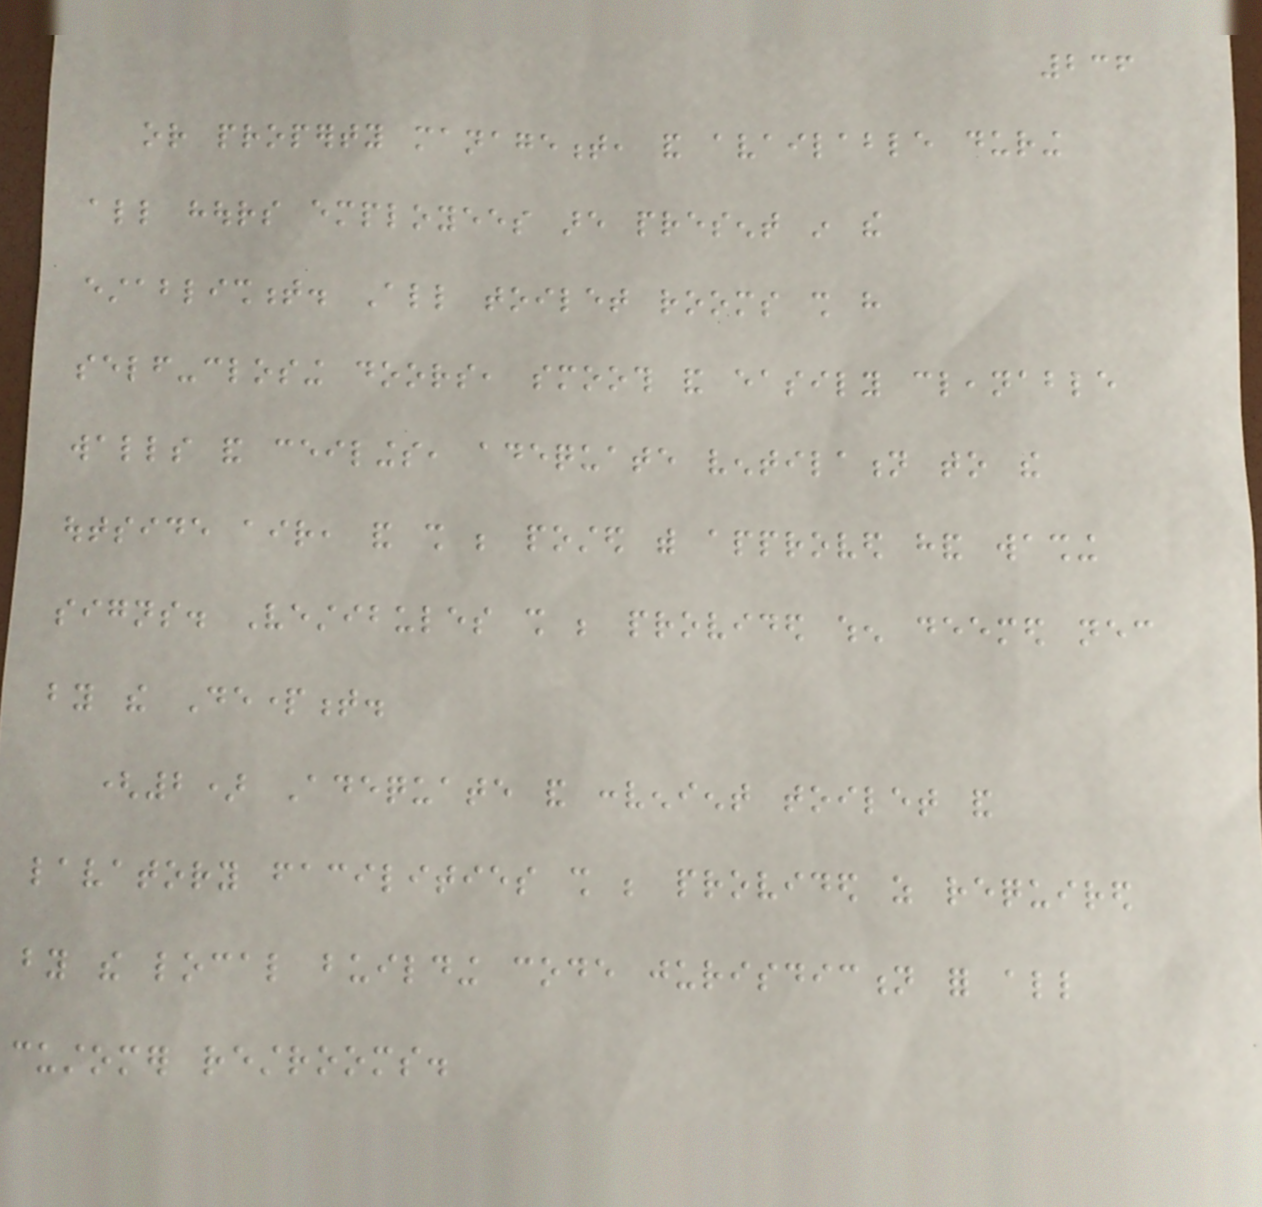236
or property management, and available during
all hours employees are present in the
establishment. All toilet rooms shall have
self-closing doors, smooth and easily cleanable
walls and ceilings, adequate ventilation to the
outside air, and shall be posted with approved hand washing
signs. Vestibules shall be provided when deemed necessary
by the Department.
(2) Adequate and convenient toilet and
lavatory facilities shall be provided as required
by the local building code jurisdiction for all
customer restrooms.
